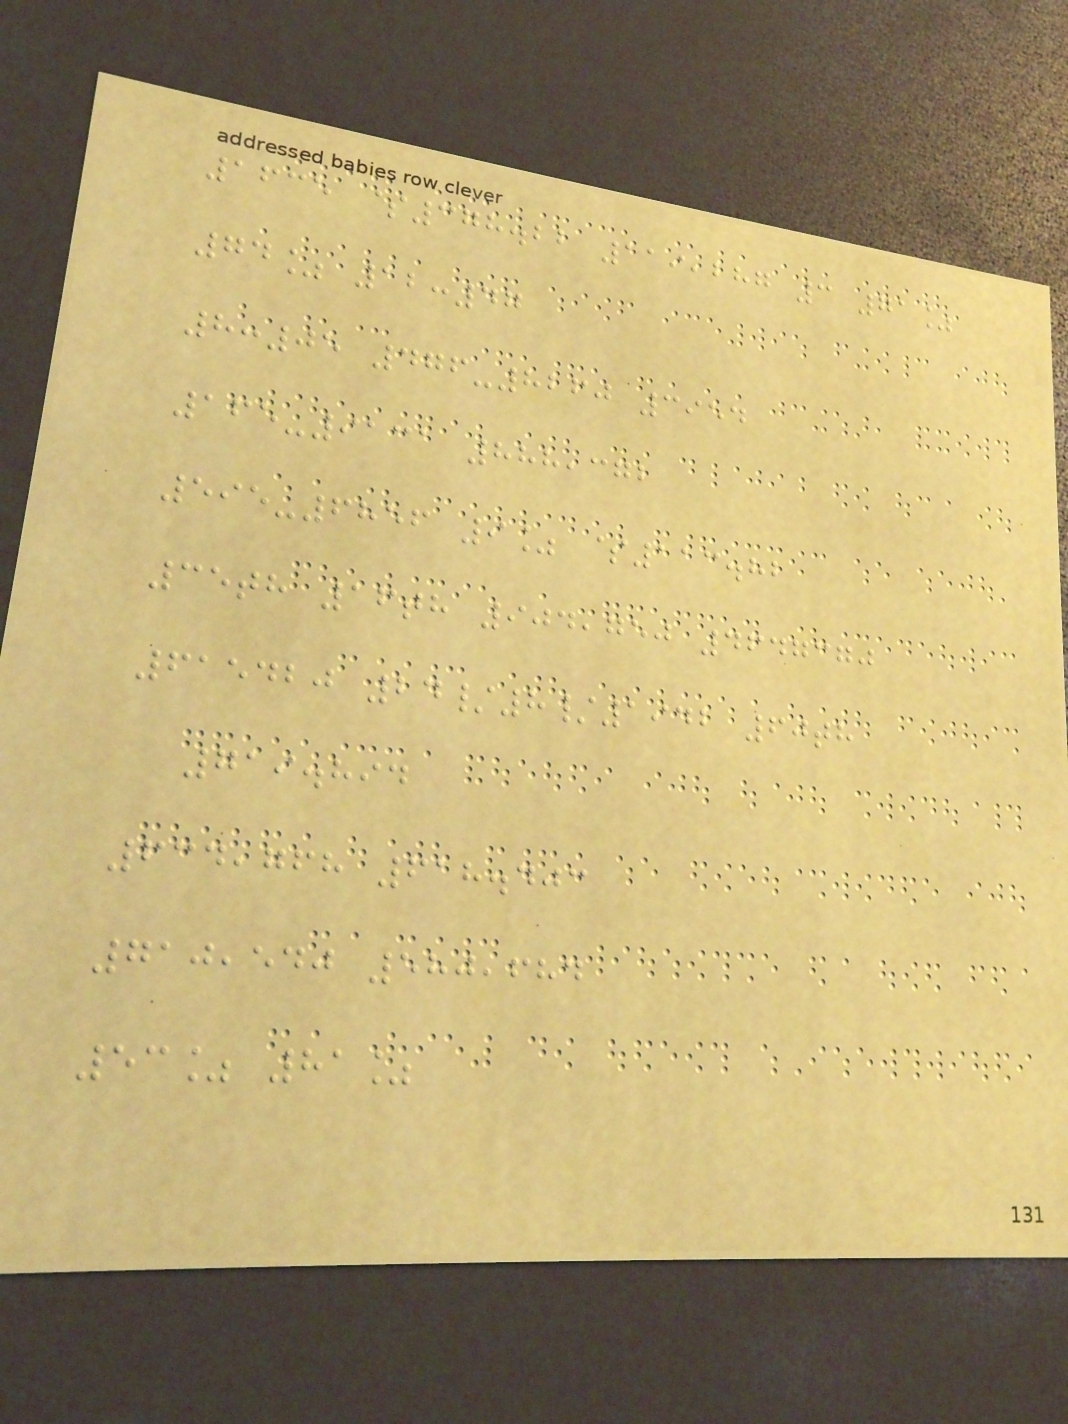1635 $378.22 119,287 3 71%
74% 12:47
8:05 476-8260 3954
165-9131 888,372
595-6856 9% $113.82
35th 16th 904,750 4647370
615420 24/8/1942 60th
719.894
634,768 618.403
710,540 580,684
53% 81%
